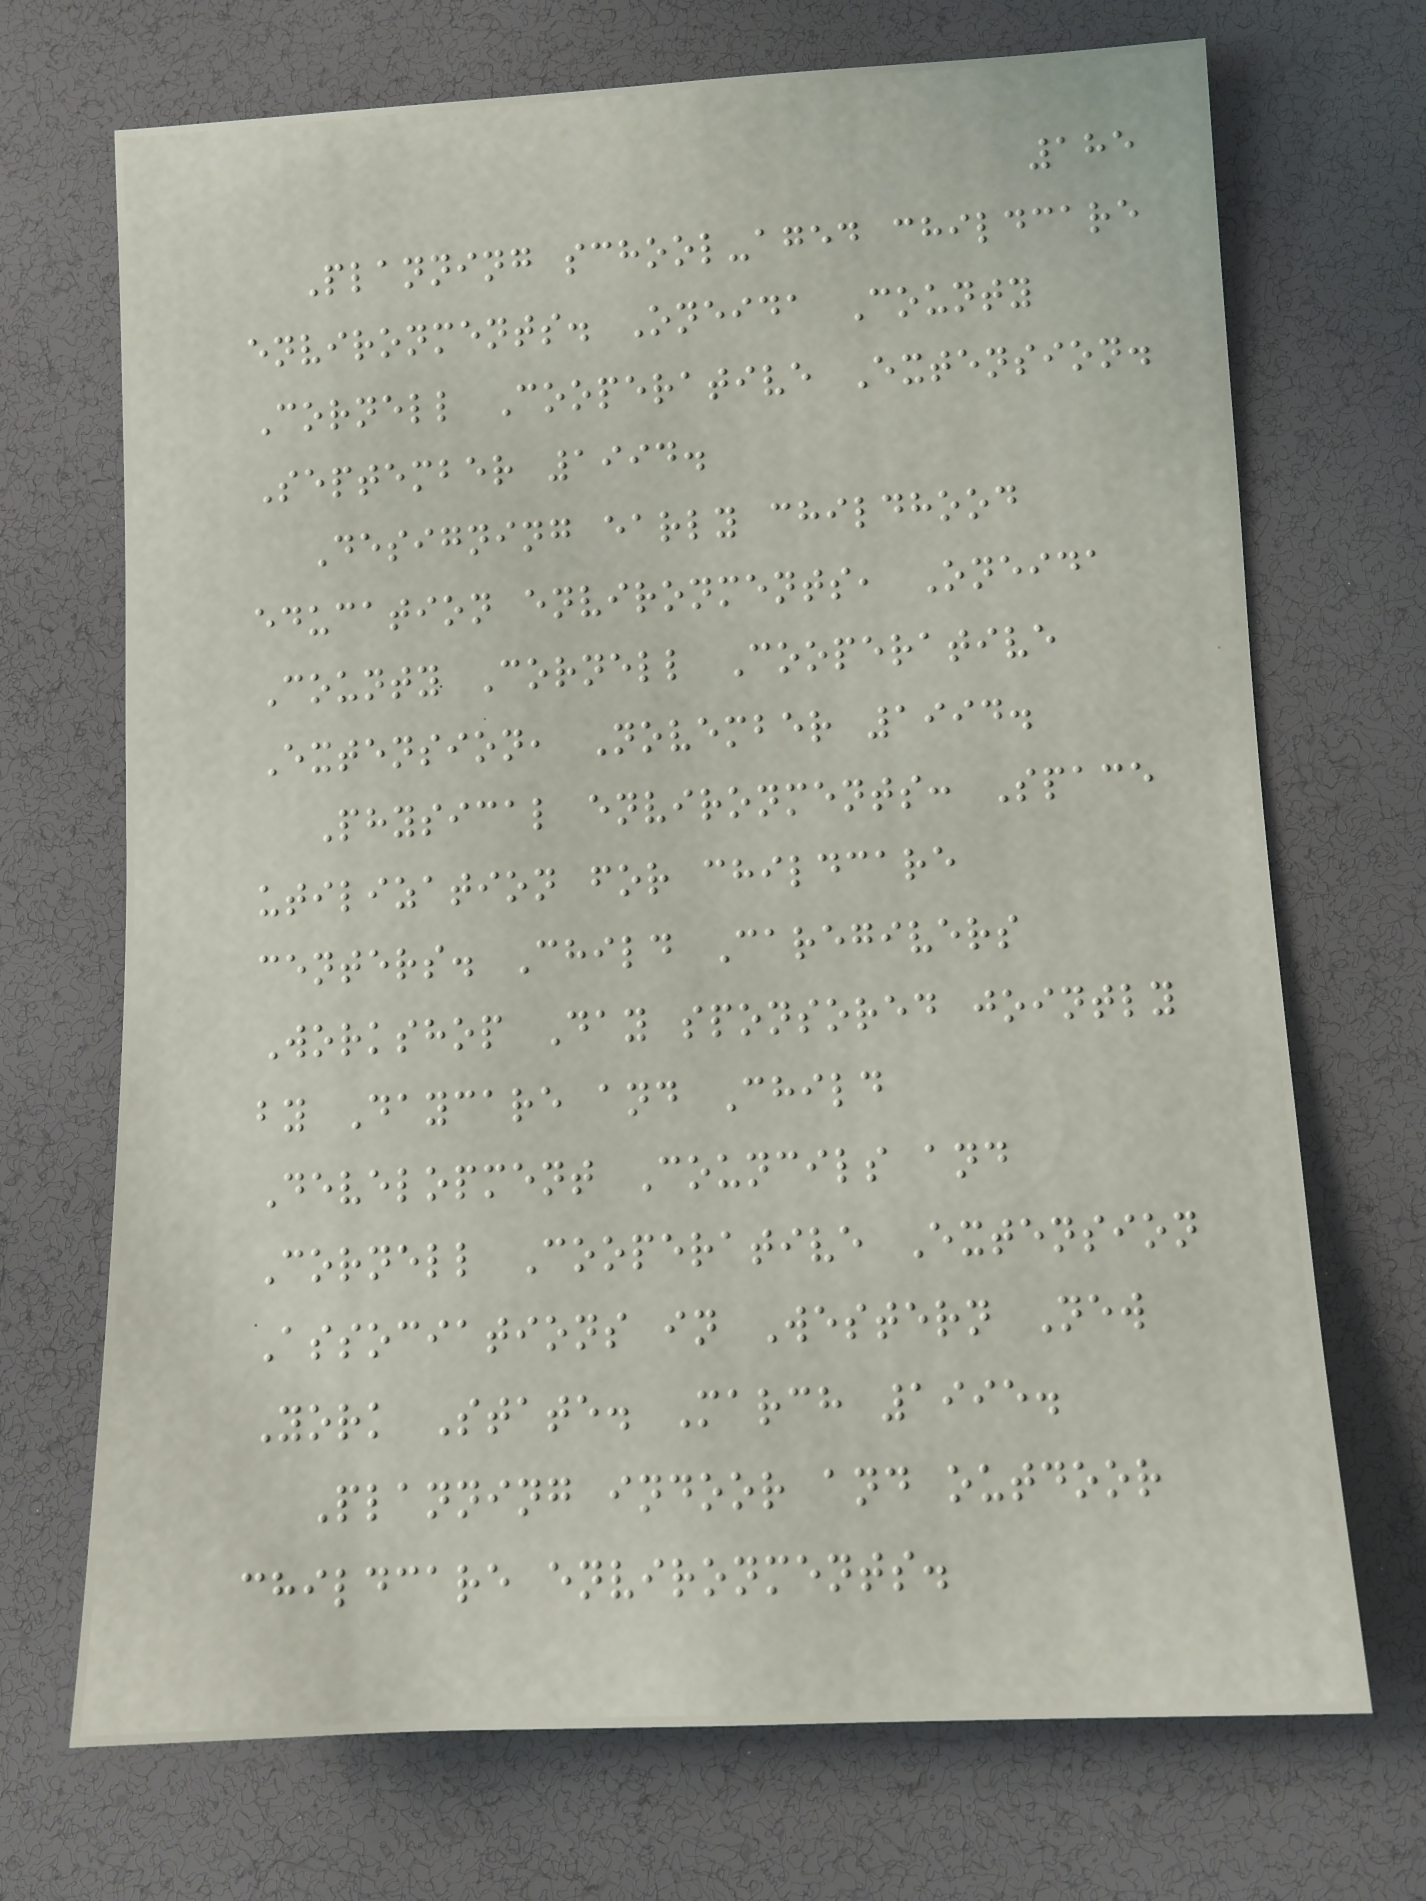185
Planning school-aged childcare
environments. Oneida County
Cornell Cooperative Extension.
September 1994.
Designing early childhood
education environments, Oneida
County Cornell Cooperative
Extension, November 1994.
Physical environments: Space
utilization for childcare
centers. Child Caregivers
Workshop Day sponsored jointly
by Daycare and Child
Development Councils and
Cornell Cooperative Extension
Associations in Western New
York State. March 1995.
Planning indoor and outdoor
childcare environments.
